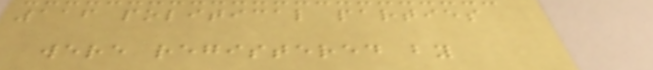116 political parties
were registered by
